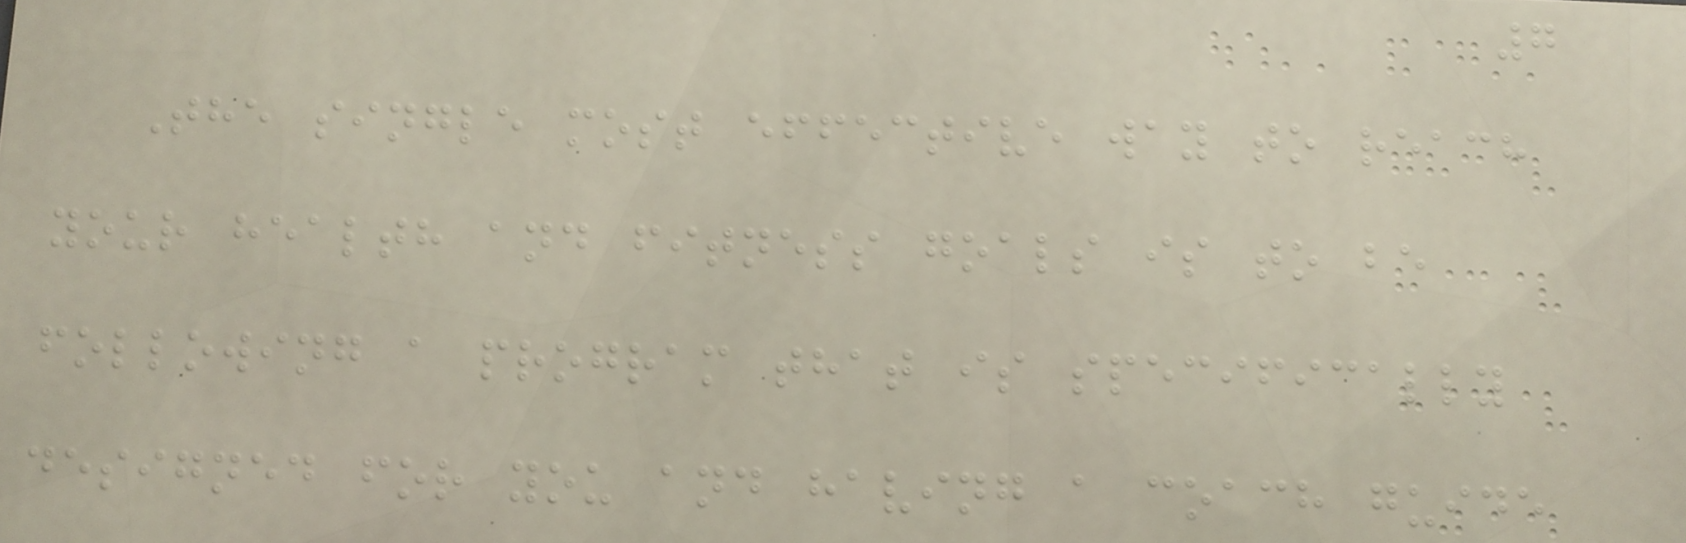7
The single most effective way to reach
your health and fitness goals is to be
following a program that is specifically
designed for you and having a coach guide
